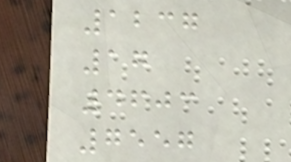1237
17
4603
7557
